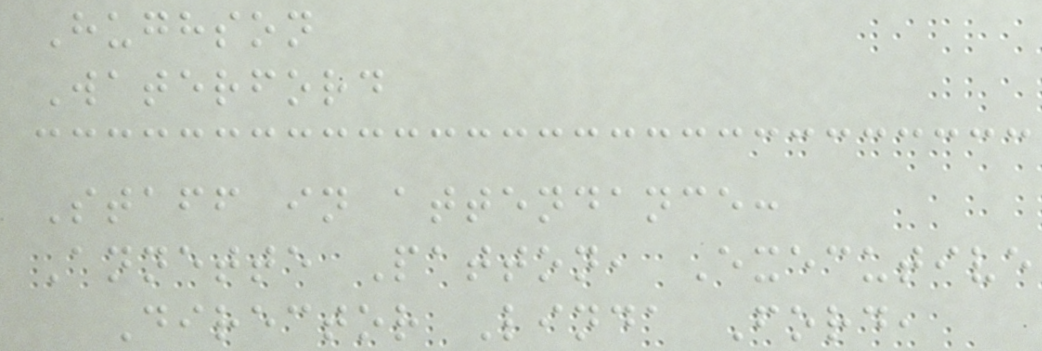Hughson
Waterford
Staff in attendance:
Annette Patton, Executive
Director Linda Ford,
